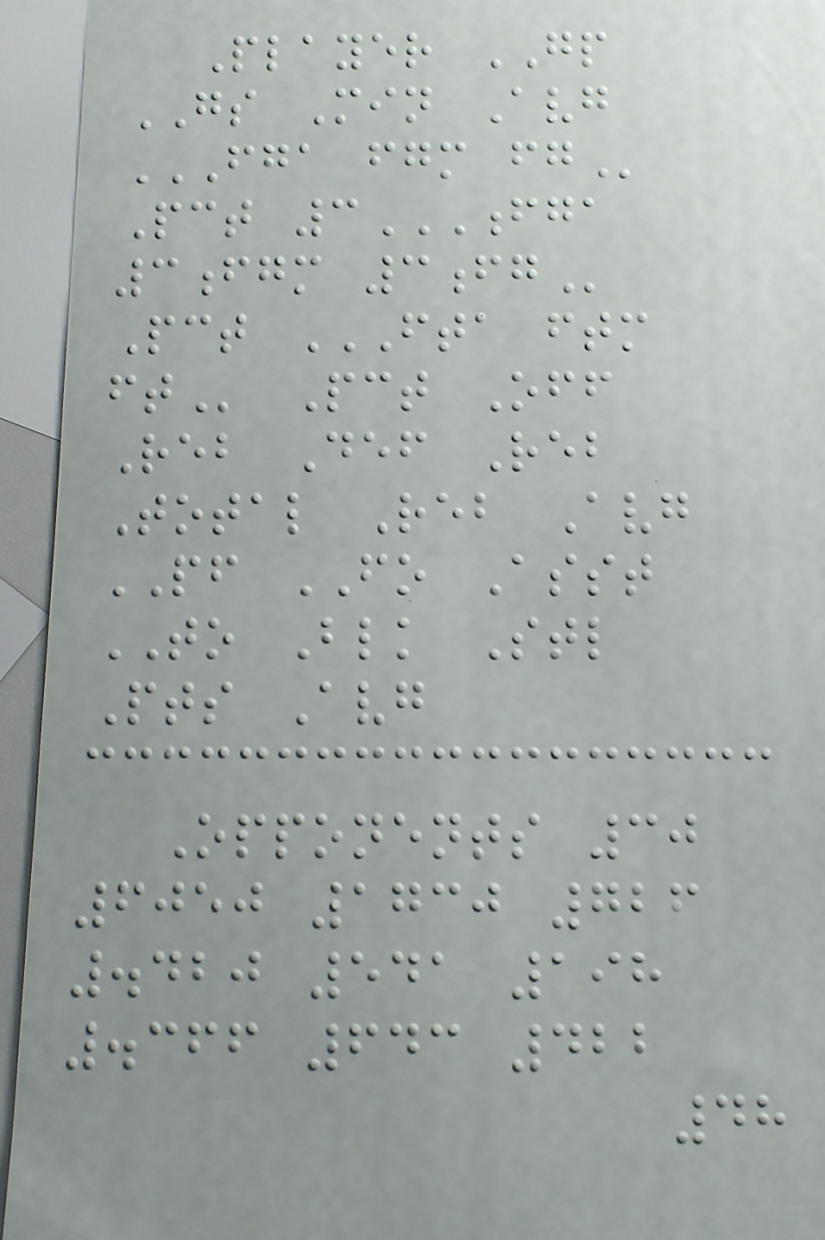Player GP
GS Min Avg
FGA FGM FG
Pct 3FGA
3FGM 3FG
Pct FTA FTM
FT Pct Off
Reb Def Reb
Total Reb Avg
PF FO Asst
TO Blk Stl
Pts Avg
Opponents 30
6050 1730 726
.420 541 198
.366 643 422
48
